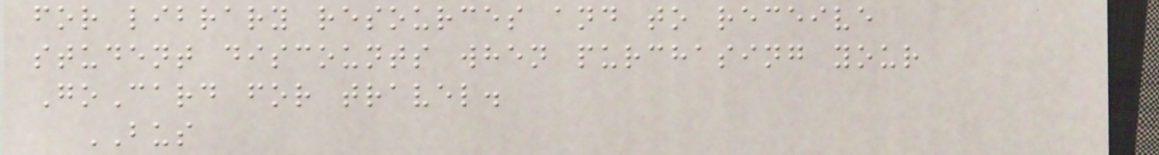for library resources and to receive
student discounts when purchasing your
GoCard for travel.
BUS
